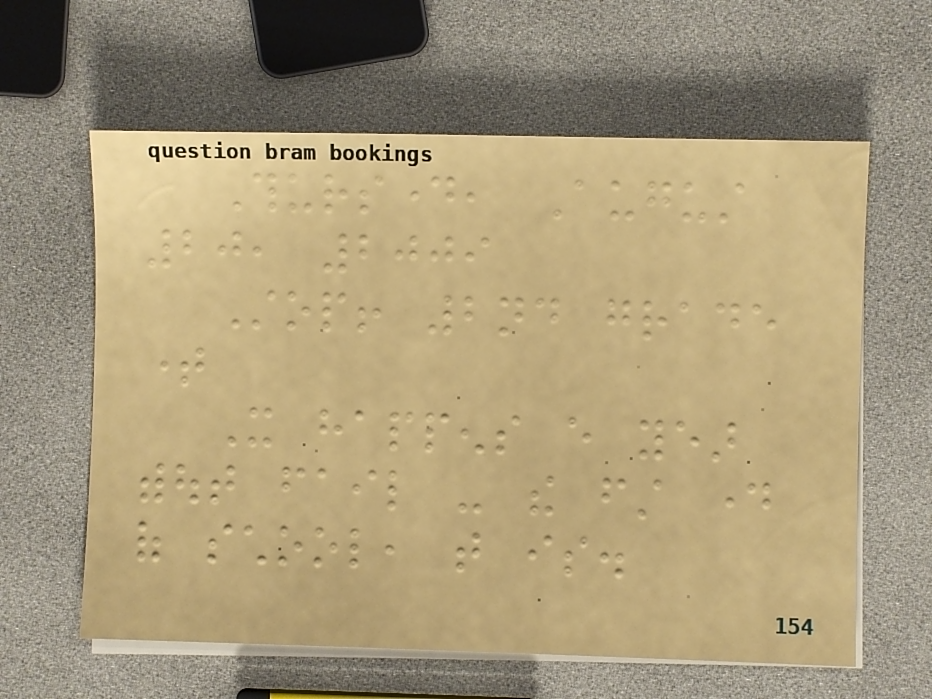Thursday, August
20, 2009
Stop! 2nd grade
time
It happens every year
without fail - the first day
of school, that is.
